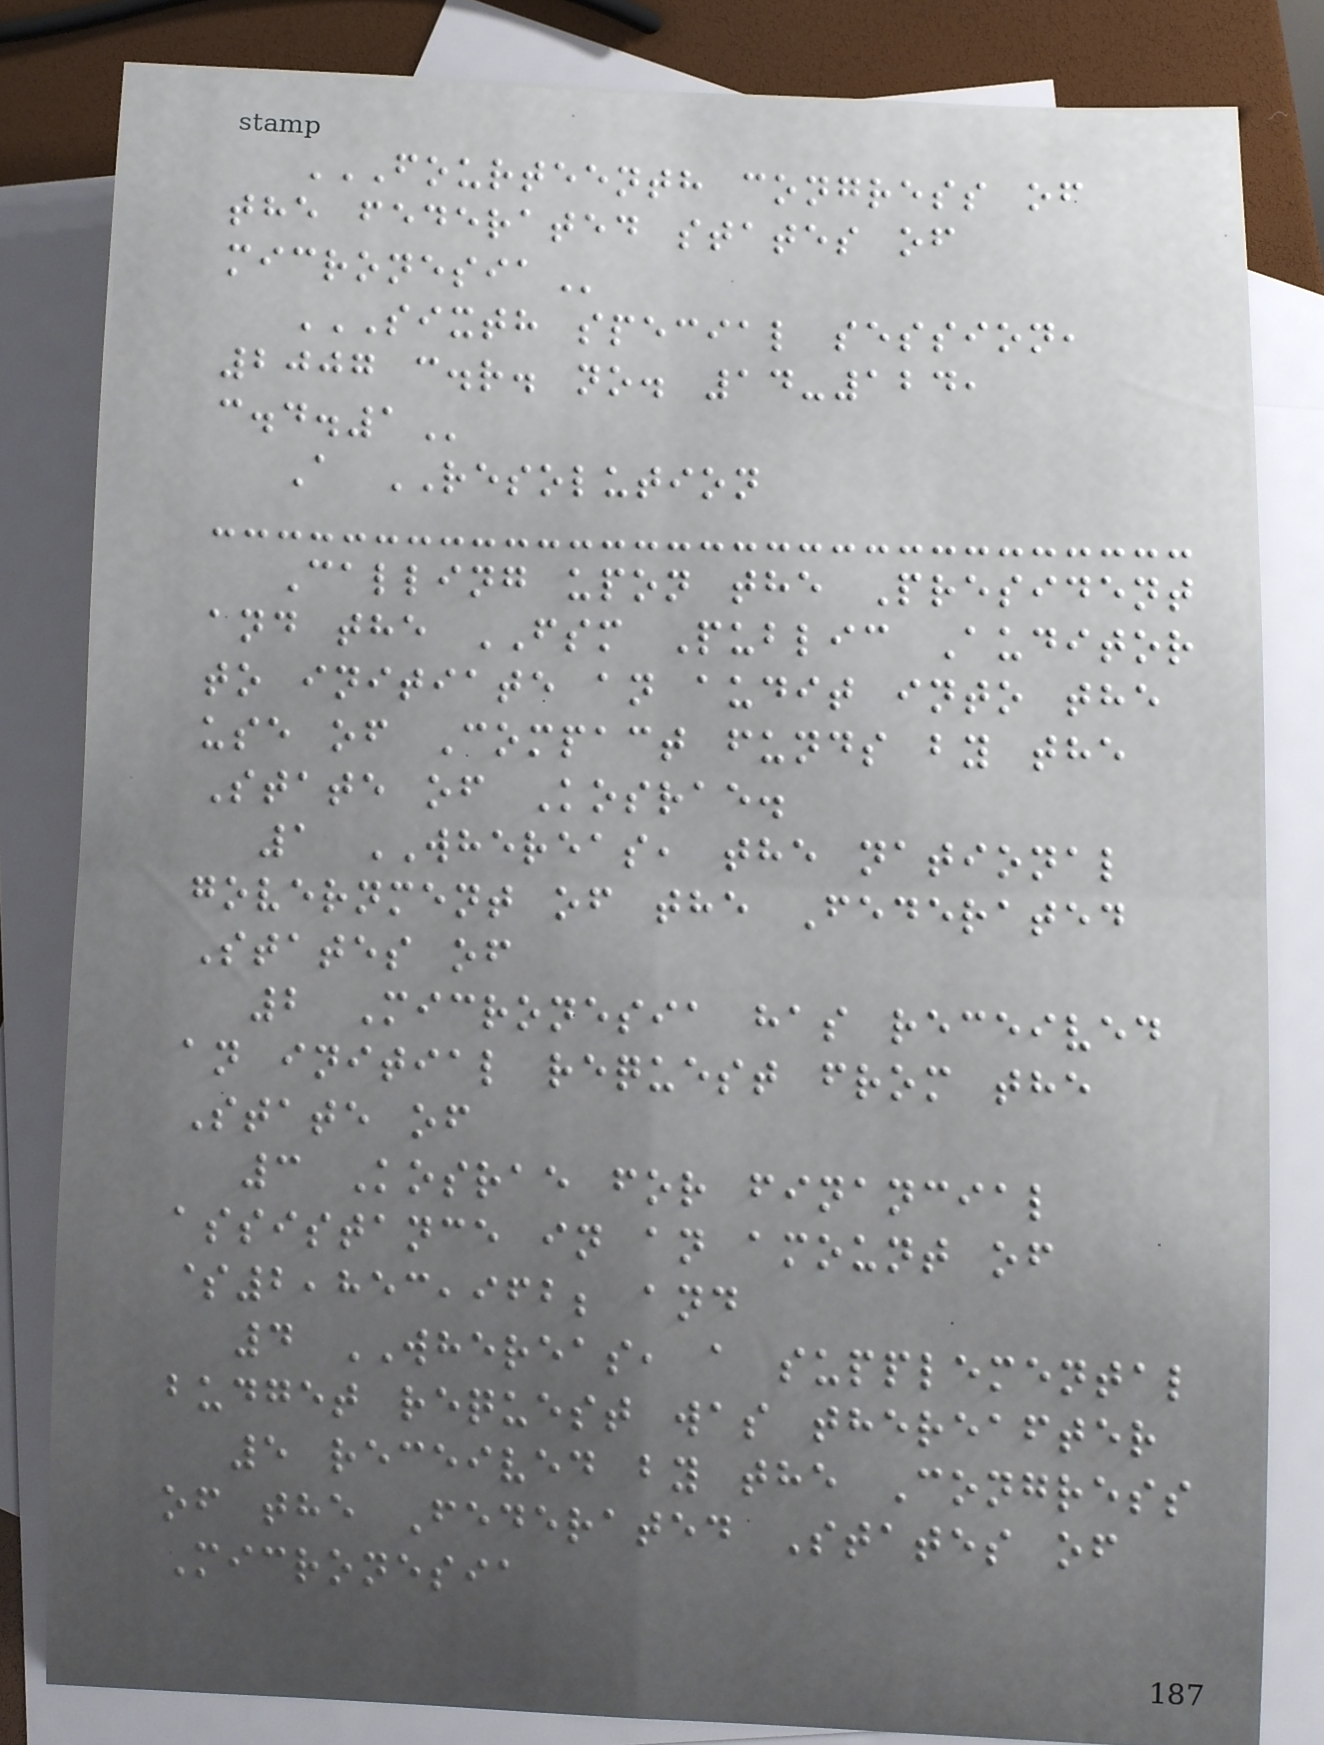FOURTEENTH CONGRESS OF
THE FEDERATED STATES OF
MICRONESIA
SIXTH SPECIAL SESSION,
2007 C.R. NO. 14-124,
C.D.1
A RESOLUTION
Calling upon the President
and the FSM Public Auditor
to initiate an audit into the
use of Compact funds by the
State of Kosrae.
1 WHEREAS, the national
government of the Federated
States of
2 Micronesia has received
an initial request from the
State of
3 Kosrae for financial
assistance in an amount of
$2,853,962; and
4 WHEREAS, a supplemental
budget request was thereafter
5 received by the Congress
of the Federated States of
Micronesia
